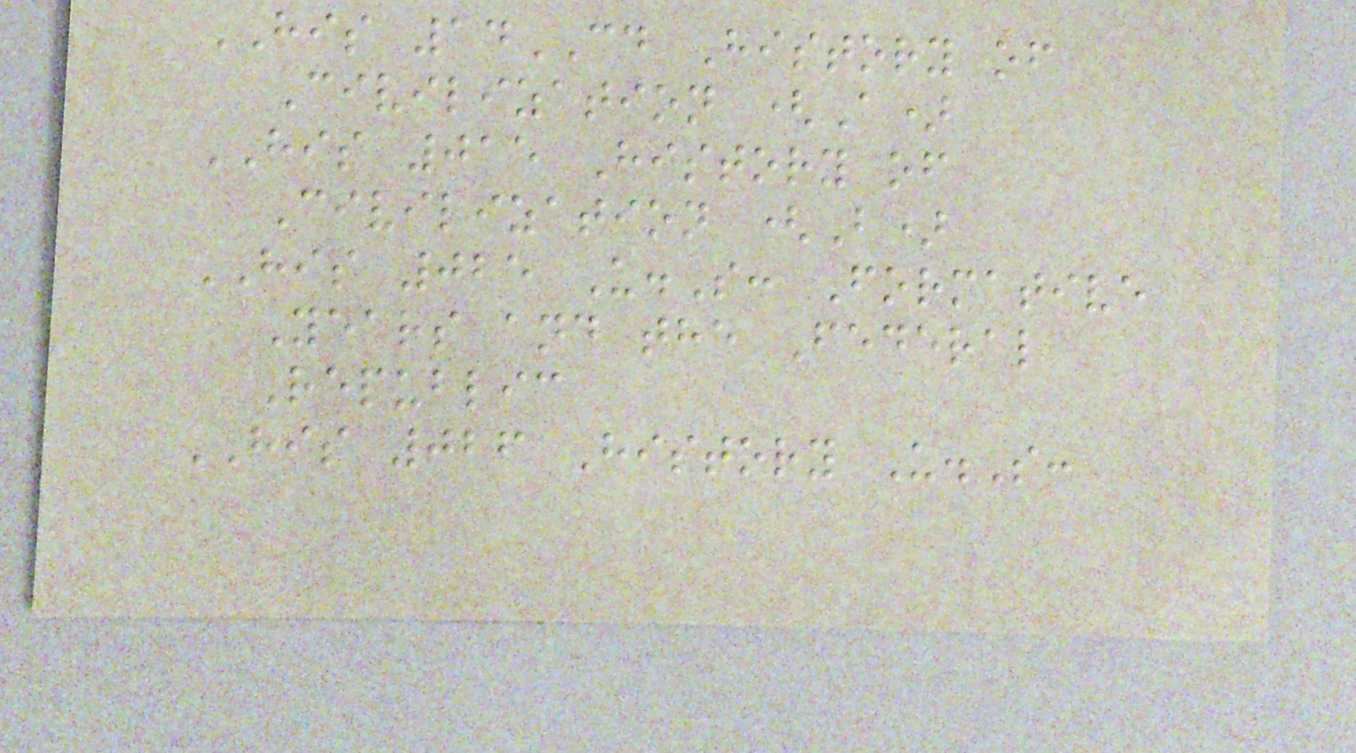HIS 14CD History of
Civilization (A)
HIS 015 History of
Civilization (B)
HIS 025 U.S: Formative
Years and the Federal
Republic
HIS 026 History U.S:
